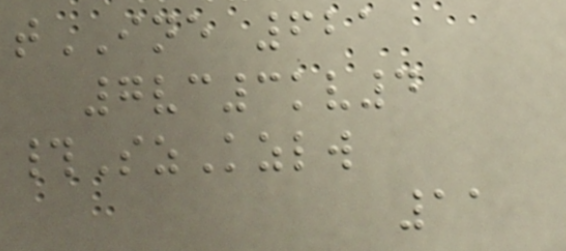tINE 621
7vc3kv4
#SzKzlw
11
